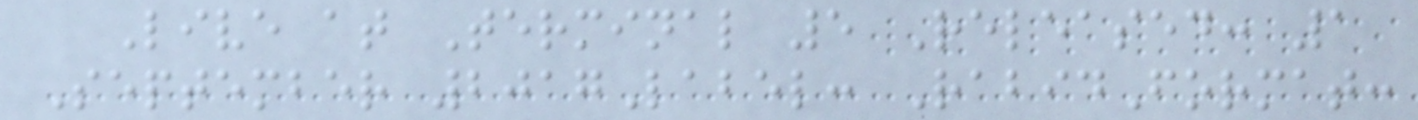Live at Terminal 5 Released: 1
September 2017Label: RabidFormat:
